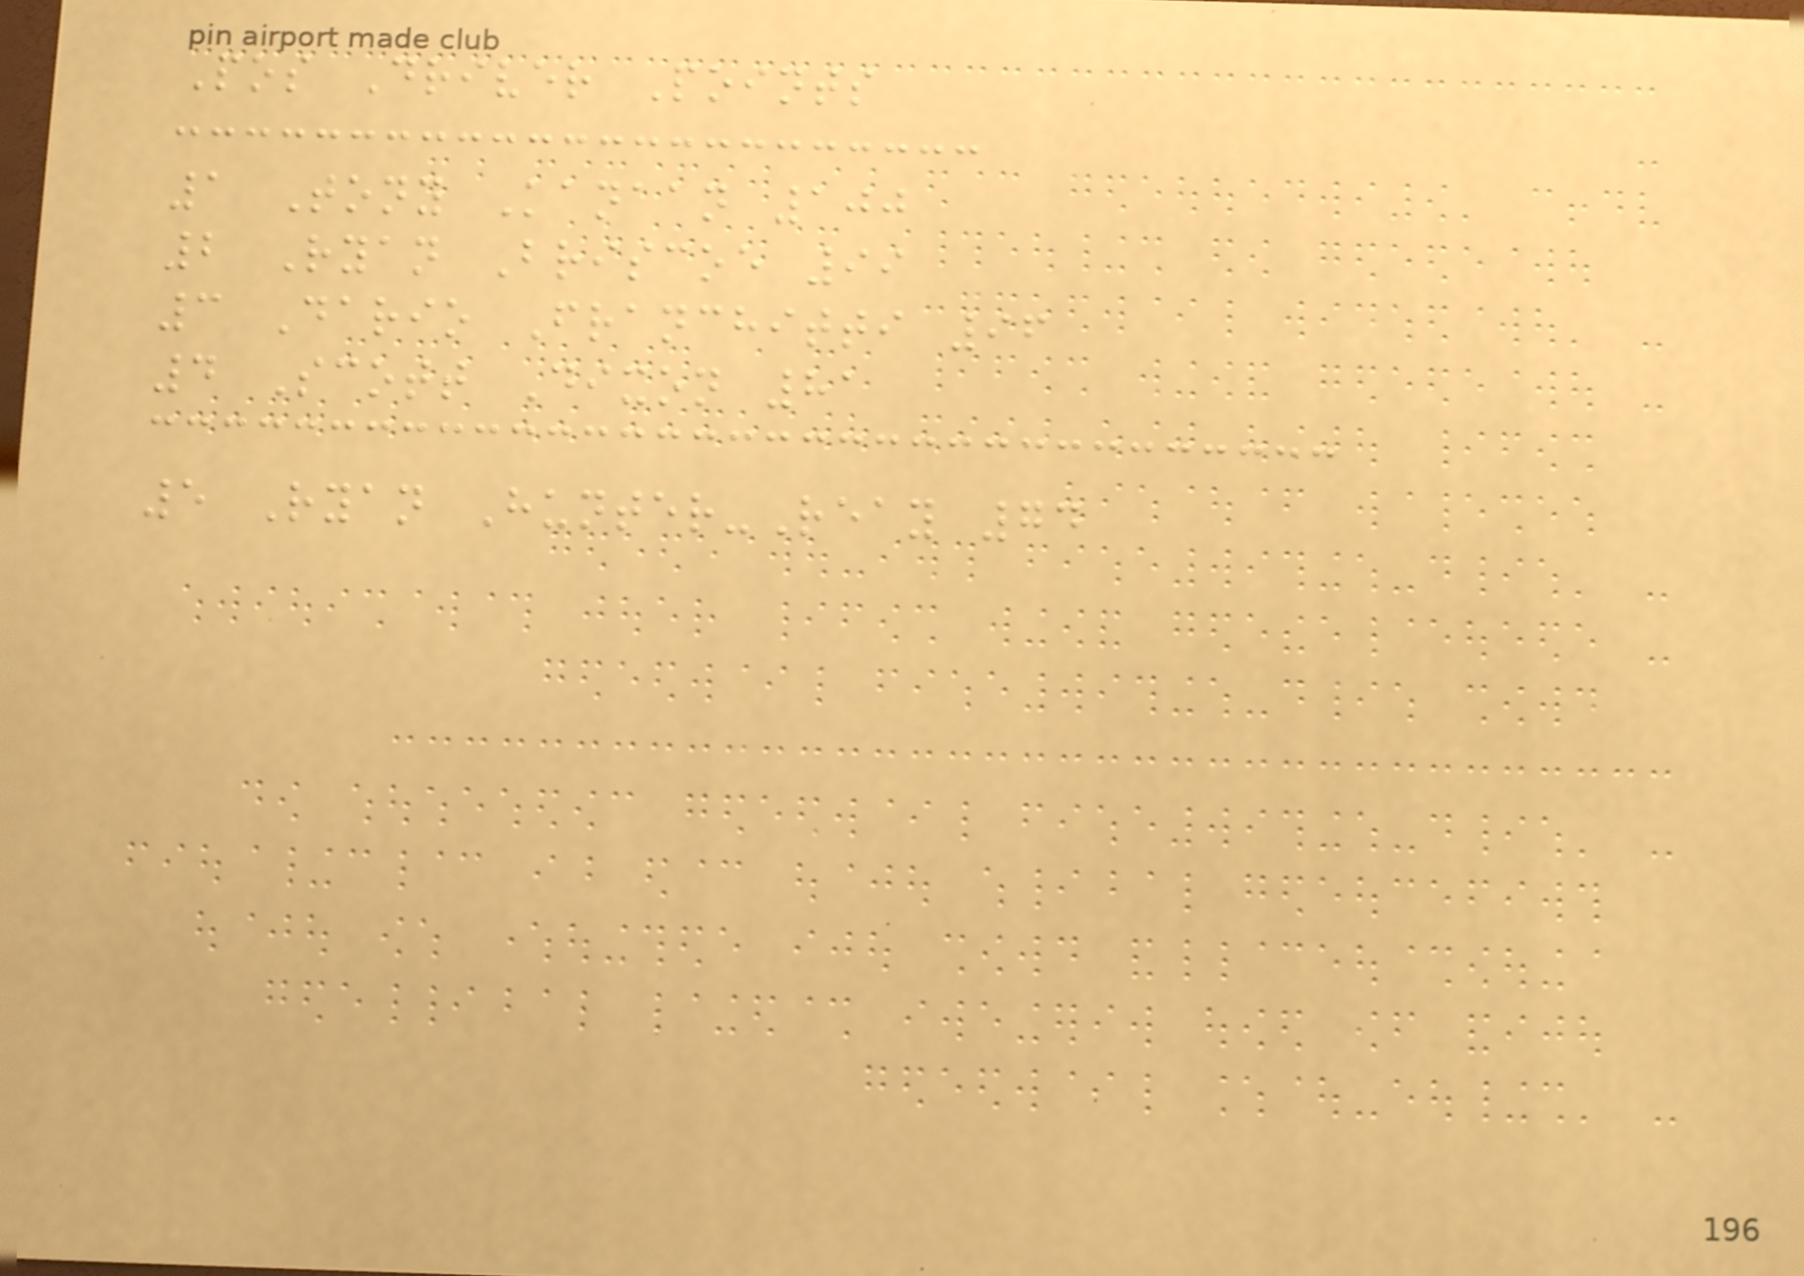Pos Driver Points
1 Tony Kanaan 100
2 Ryan Briscoe 99
3 Dario Franchitti 96
4 Scott Dixon 81
5 Ryan Hunter-Reay 74
